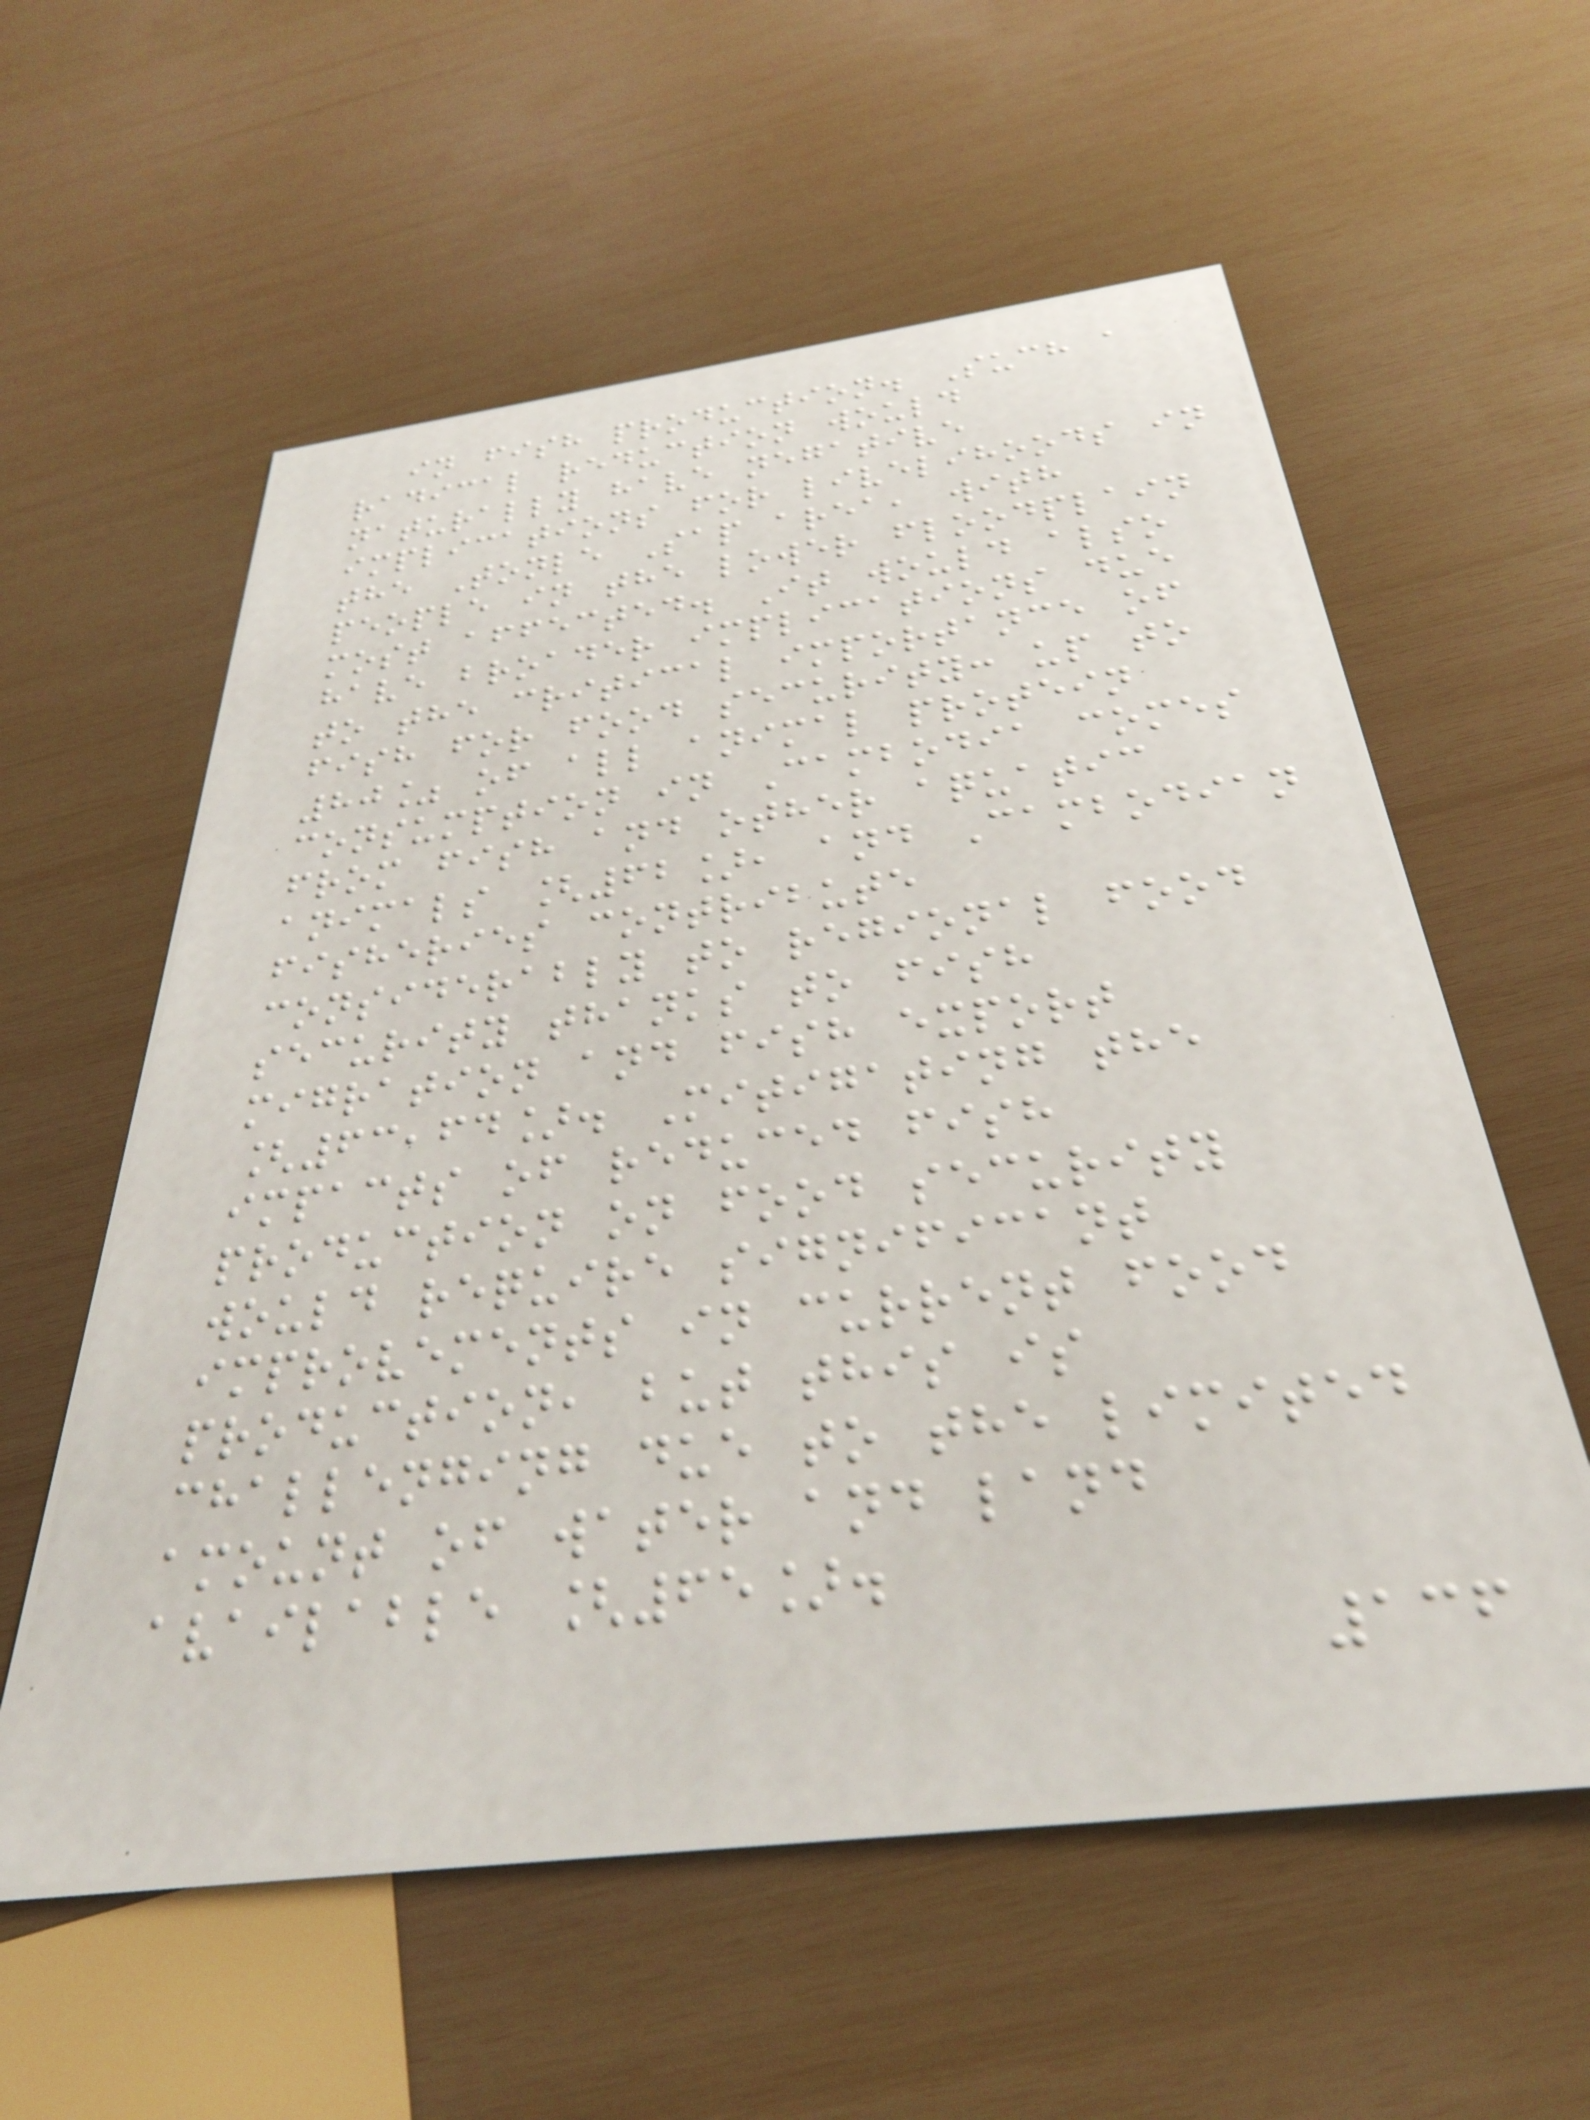in fish production. Such a
radical reduction would
naturally have negative
implications for livelihoods in
the Tonle Sap area, with
people in the lower floodplain
most affected. It would also
have broader implications due
to the critical importance of
fish for food security: up to
80% of all animal protein
consumption in Cambodia comes
from fish and other aquatic
animals [62], and Cambodian
fisheries contribute
considerably to regional food
security thanks to fish
migration and fish export
[63,64]. Mitigating the
impacts of reduced fish
production on food security
would require significant
improvements in current food
production, but this is
challenging due to the limited
amount of water and land
available [65].
136
